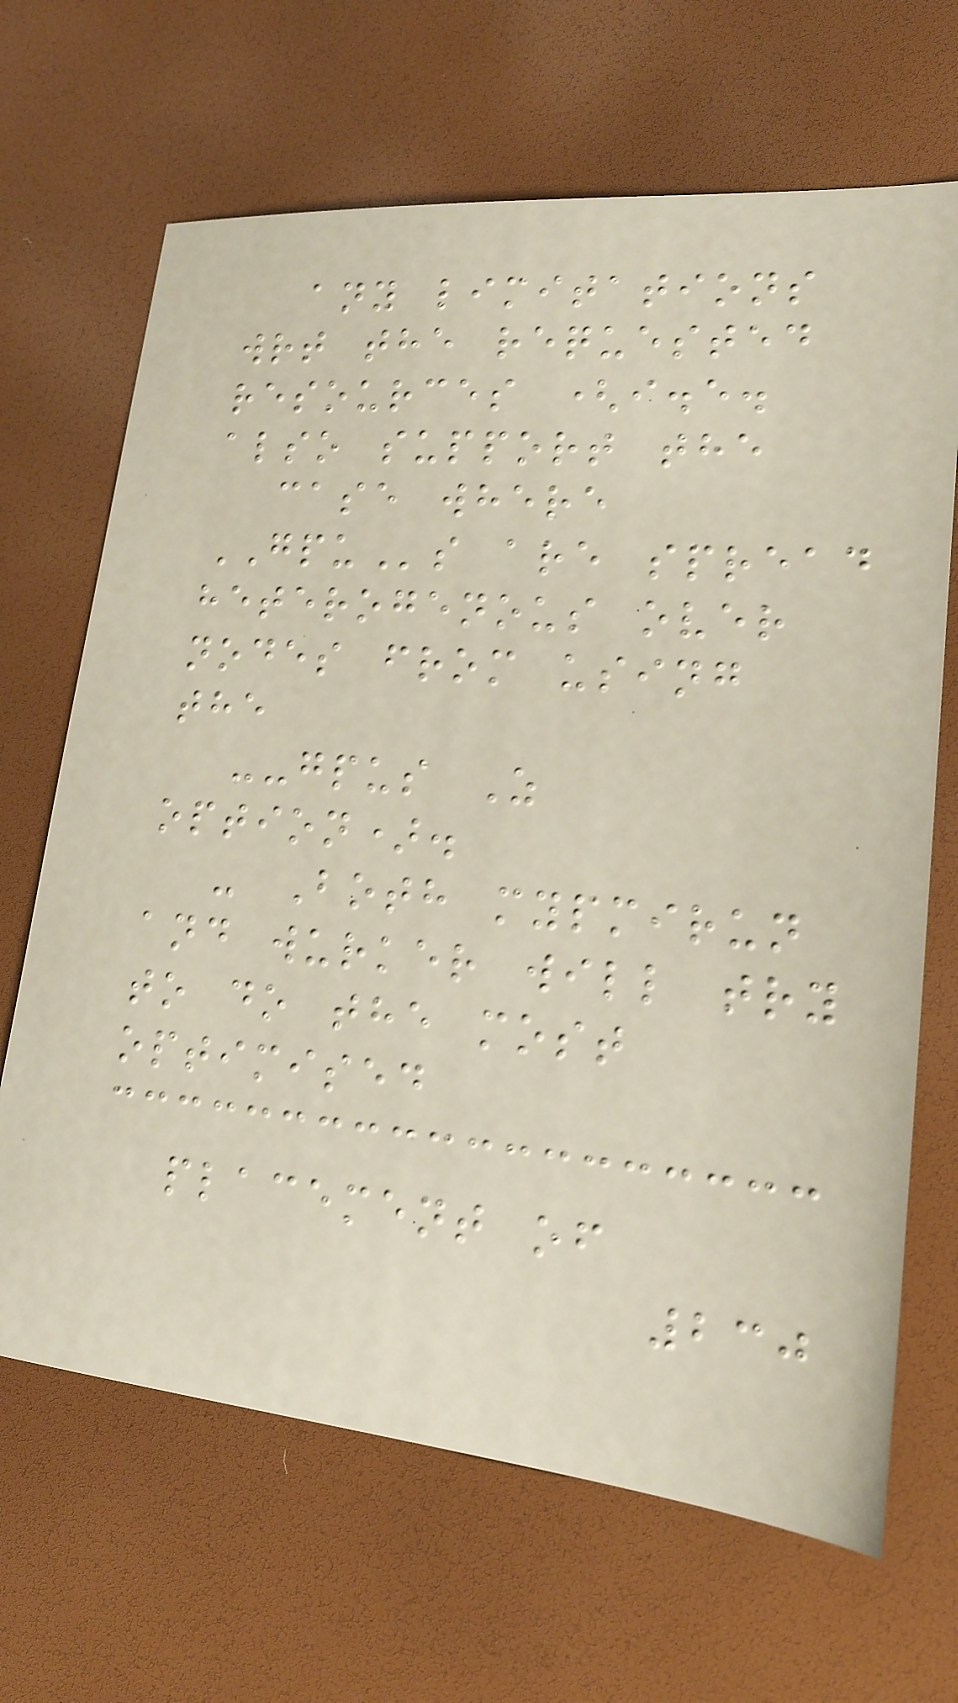any limitations
wrt the requested
resources (i.e.
also support the
case where
GPUs are spread
heterogenous over
nodes from using
the
--gpus Z
option).
- Both mypmirun
and wurker will try
to do the most
optimised
placement of
230
